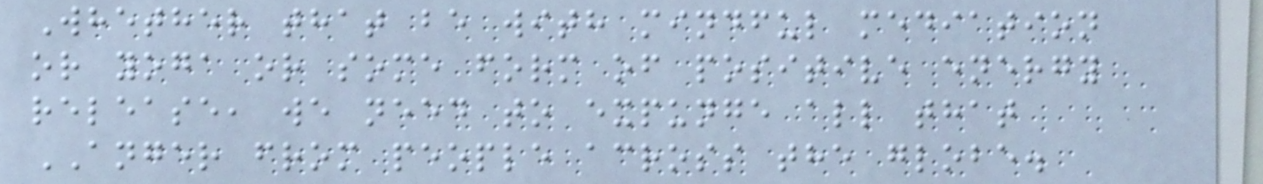Whether that be with mindful mediation
or yoga or some form of positive energy
release, we need to expunge all that
ANGER from people across the globe.
